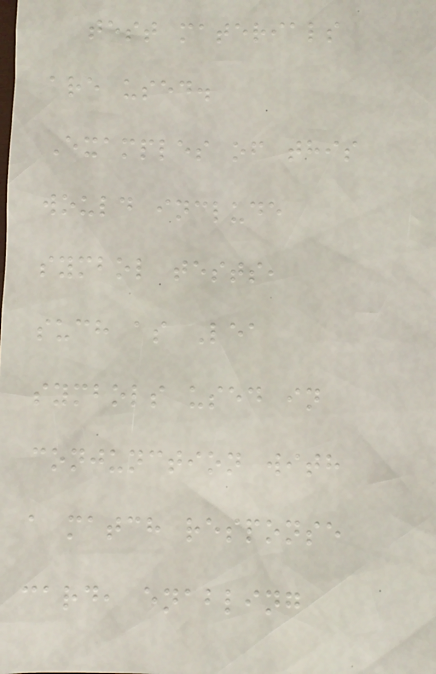test materials
are used.
Examples of this
would include
symbol tests,
such as Lea
symbols used in
conjunction with
a match response
card, enabling
